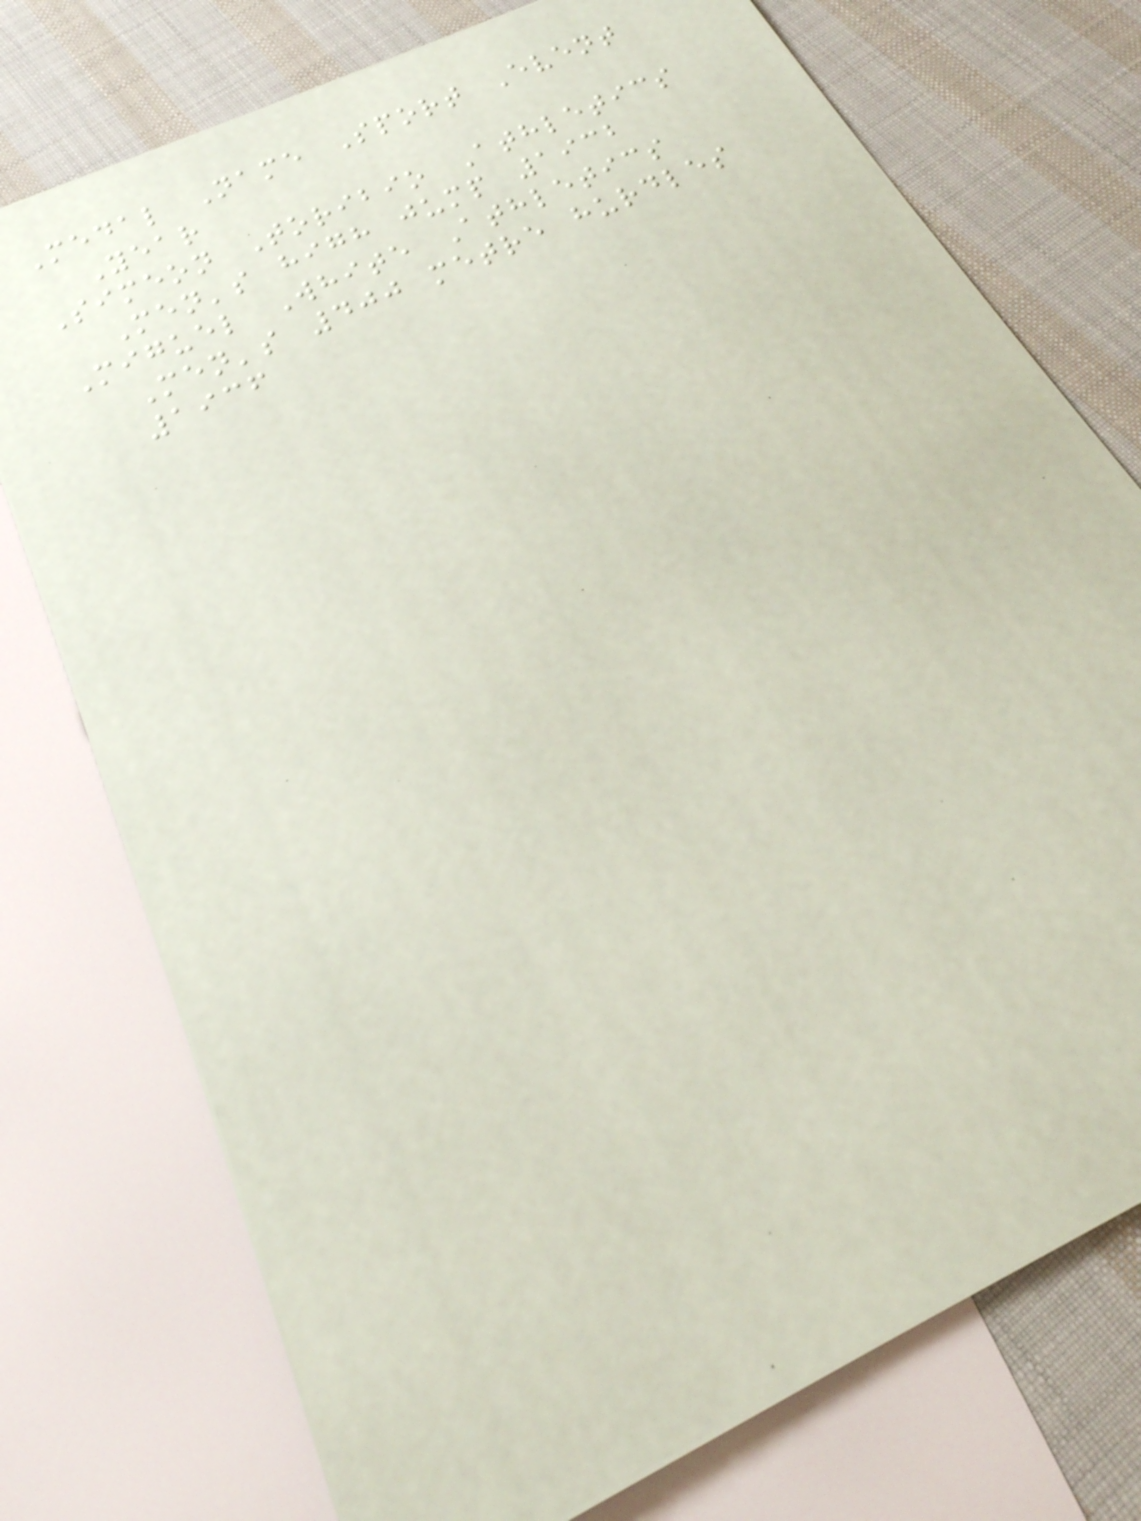Medal Name Sport Event
Year
Simeon Toribio Athletics
Men's high jump 1932
Miguel White Athletics
Men's 400 metre hurdles
1936
